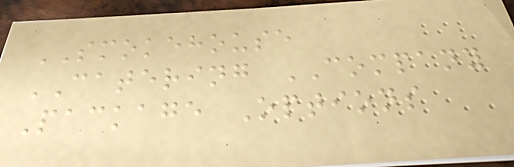SMOKEHOUSE
CATERING COMPANY
Package Options
